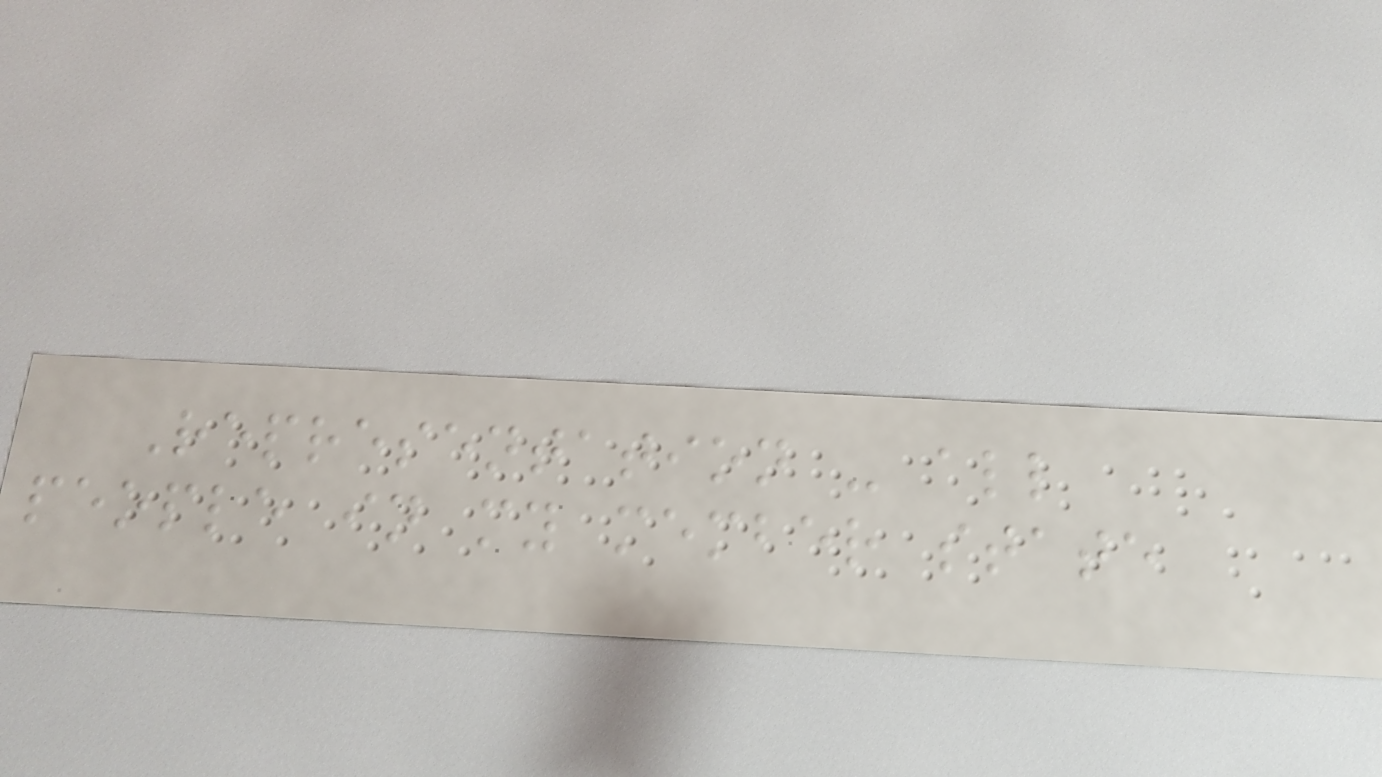Representation - all
people in my member state
